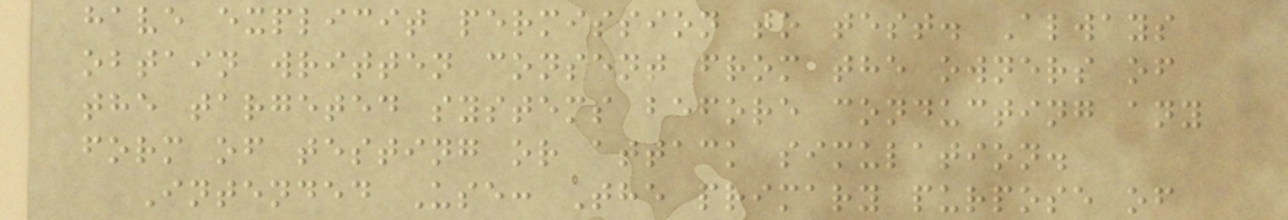have explicit permission to test. Always
obtain written consent from the owners of
the targeted systems before conducting any
form of testing or attack simulation.
Intended Use: The primary purpose of
